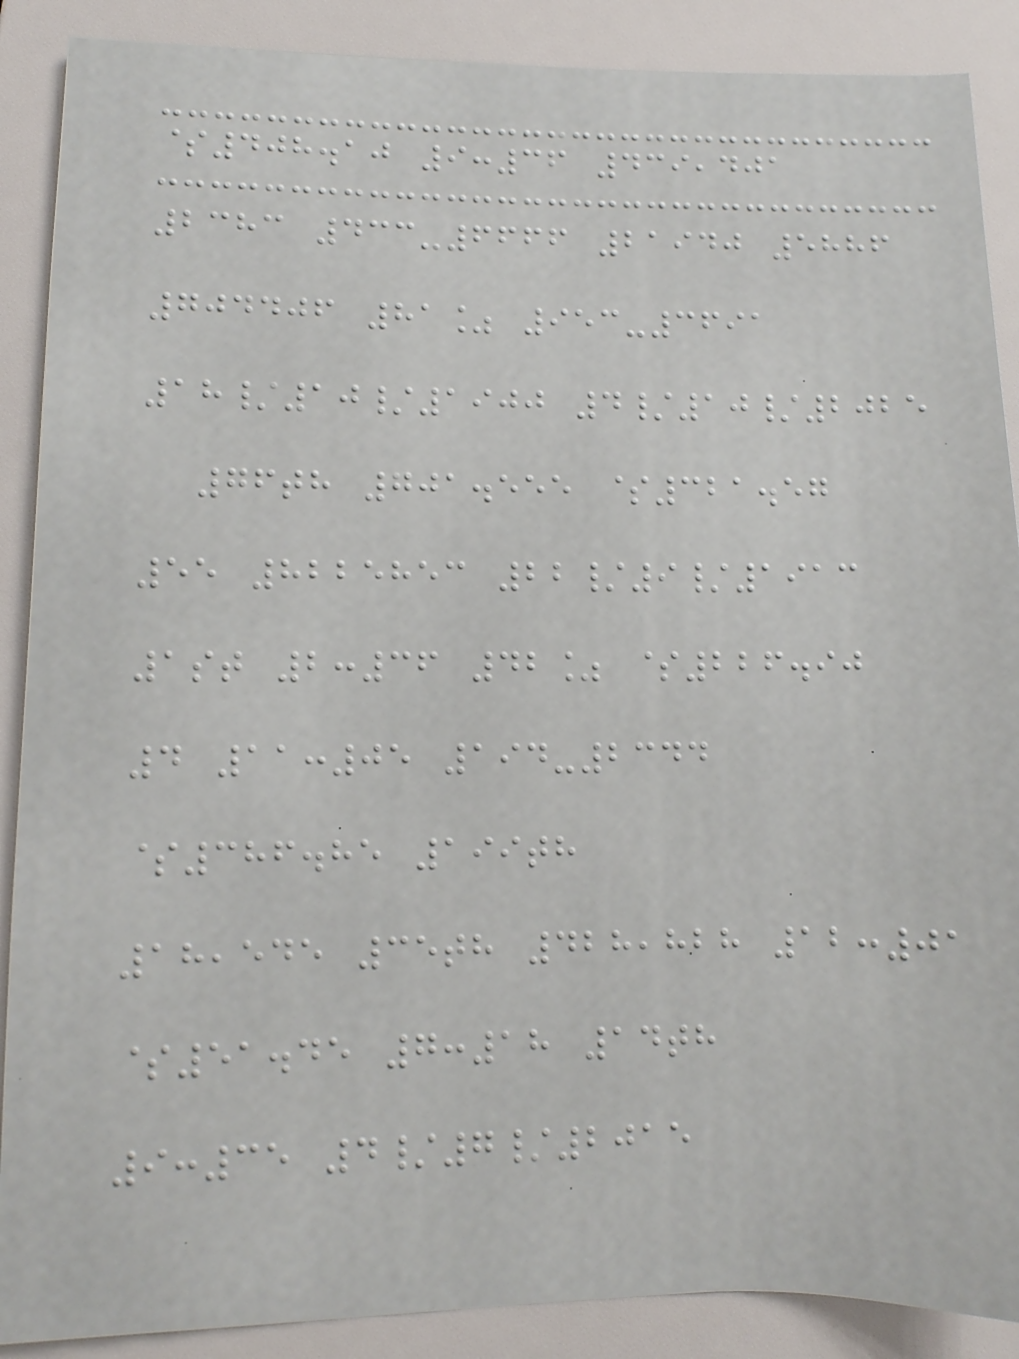$408.10 9:36 439,401
2383 433-6666 21940 5886
704406 81% 953-3691
18/10/1900 4/10/2025
76th 701.555 $321.57
55 8225853 22/9/1913
1st 2:36 42% $226.90
4 11:05 194-2344
$386.85 199th
18,545 35th 428,828 12:01
$51.45 7:18 14th
9:35 4/7/2015
